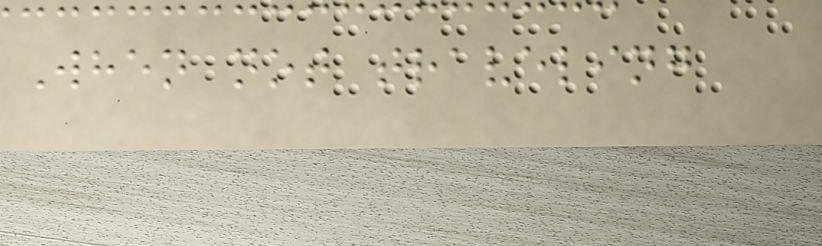When not traveling
